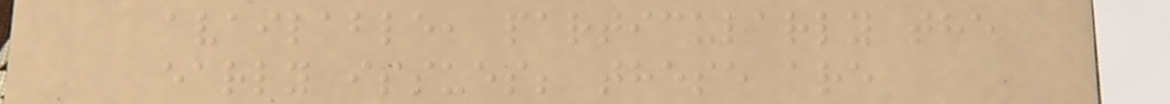available, particularly the
early issues; these are
